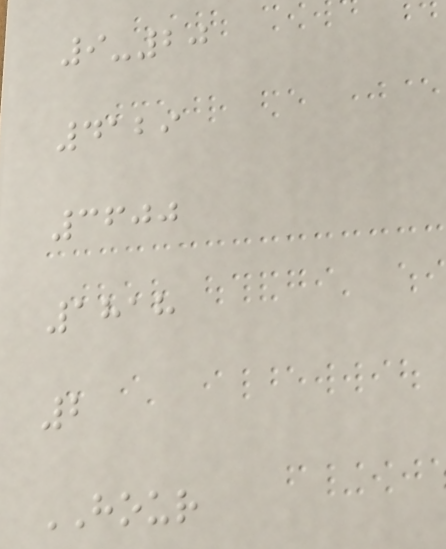9-20
4129
3600
1818
2
HOUR
